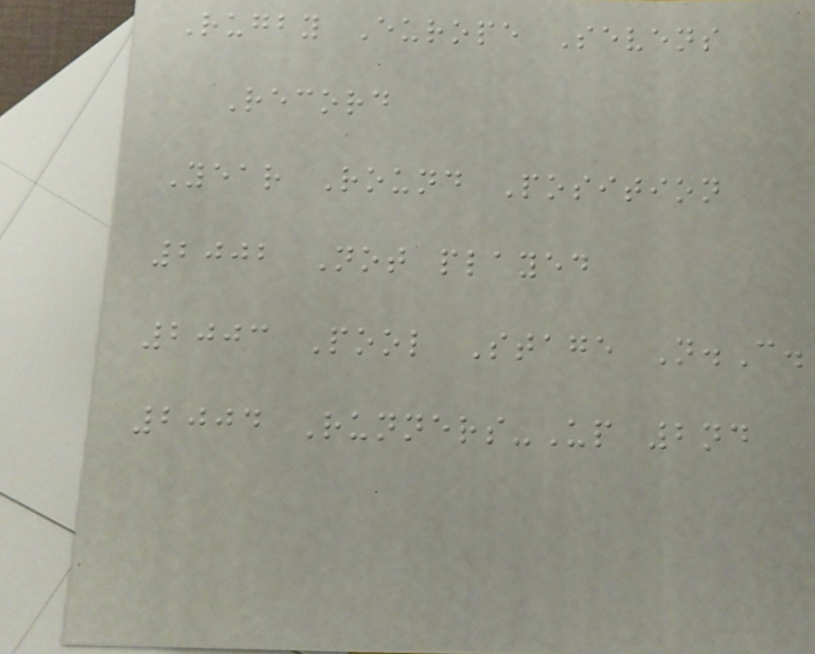Rugby Europe Sevens
Record
Year Round Position
2002 Not played
2003 Pool Stage N.C.
2004 Runners-Up 2nd
